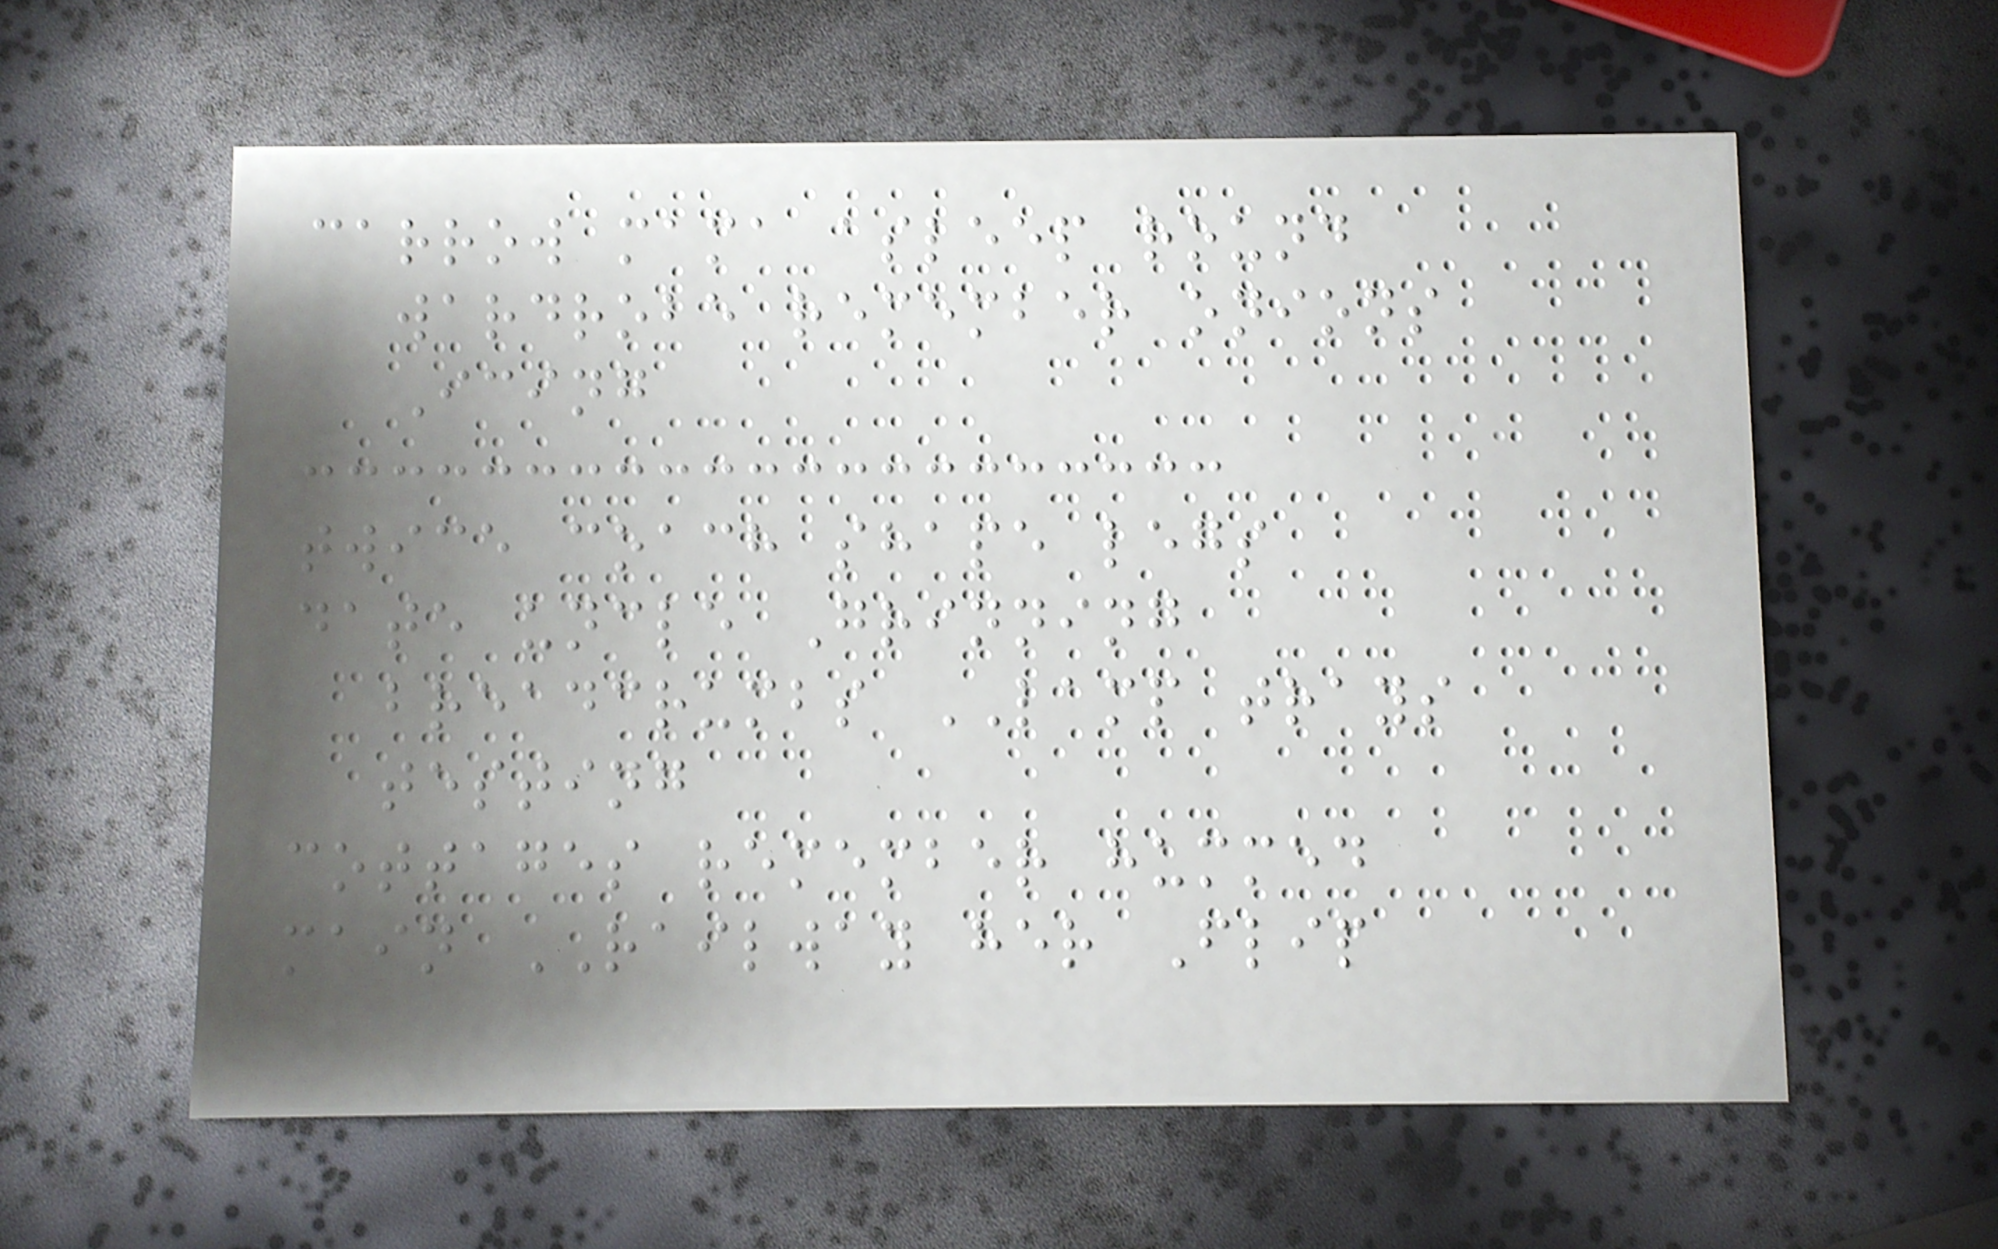carrow mama asleep round
wardrobe remember onions
Icing
twice coach shape legs
date uncle Grinning
breadcrumbs LAMP trays
testing
cottages remember hummed
main RAILWAY her Flip
